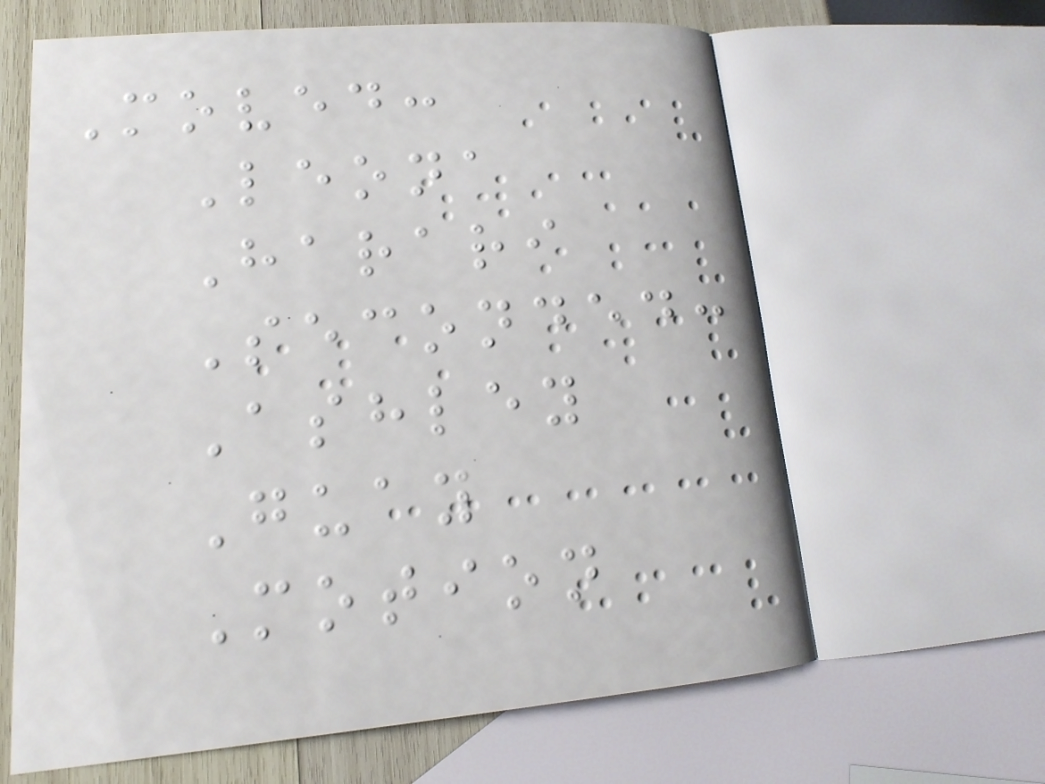Moved:
Leona
Harari
Seconded:
Ashley
Guay
Motion
